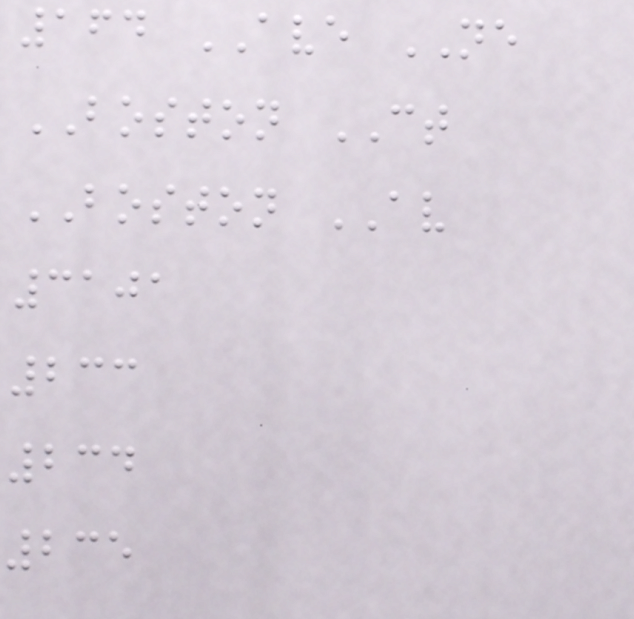164 AVE NE
BOSTON CT
BOSTON AV
3101
233
234
235
